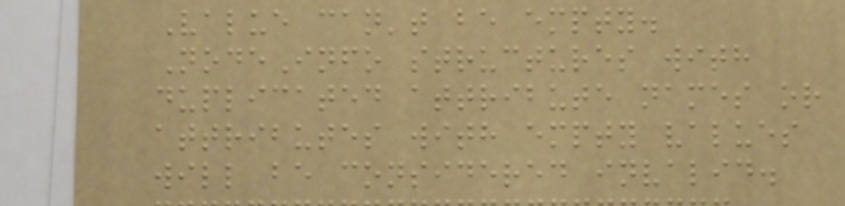Value can't be empty.
NodeInfo structures with
duplicated attribute names or
attributes with empty values
will be considered invalid.
